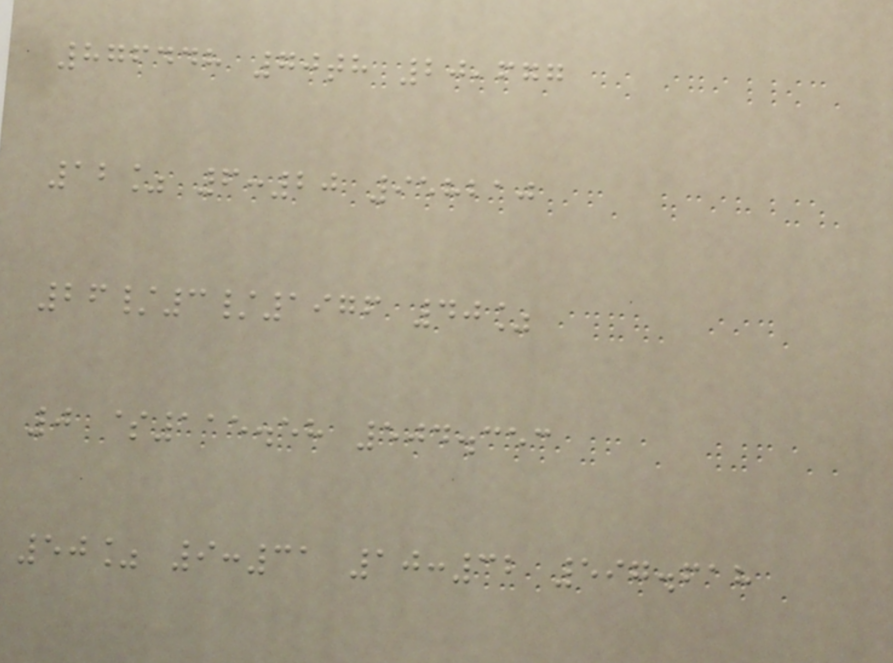876448 70th 20,677
12% 6:20 958210
26/3/1976 40%
0 $115.58 504.353
50% 9:31 10:32 597.618
